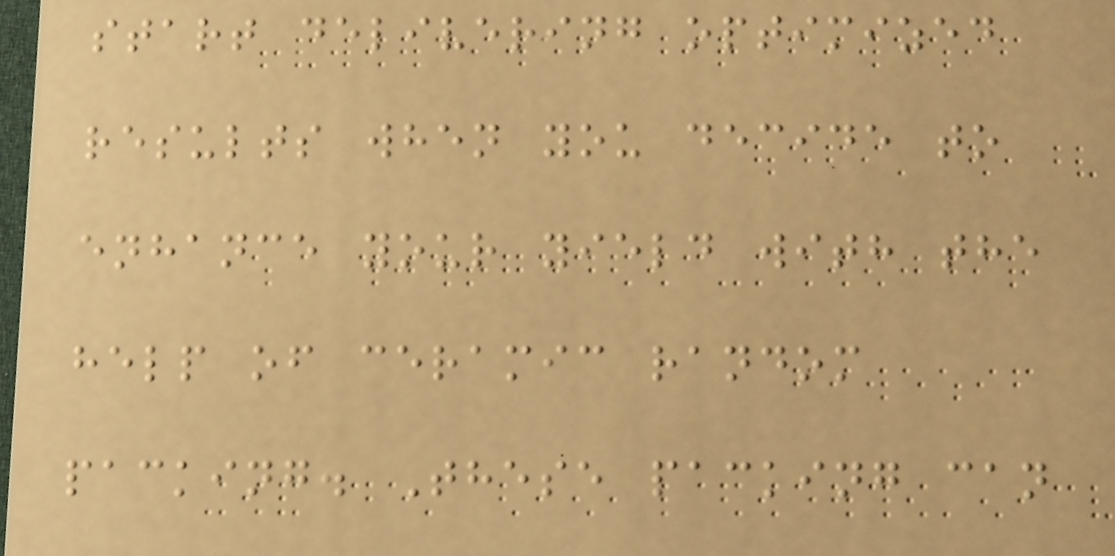start delivering optimized
results when you decide to
enhance your yield with the
help of ceramic random
packing. These packing can
